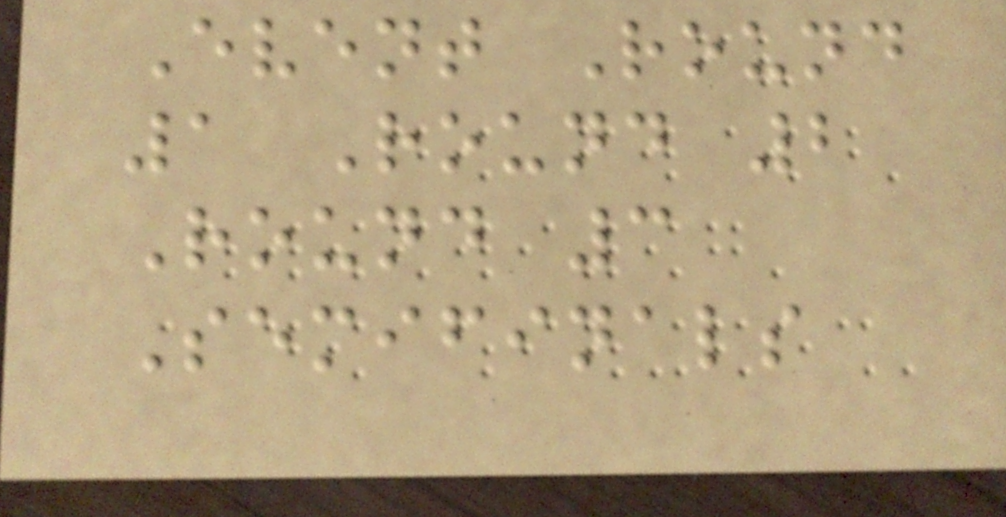Event Round
1 Round 2
Round 3
Semifinals
